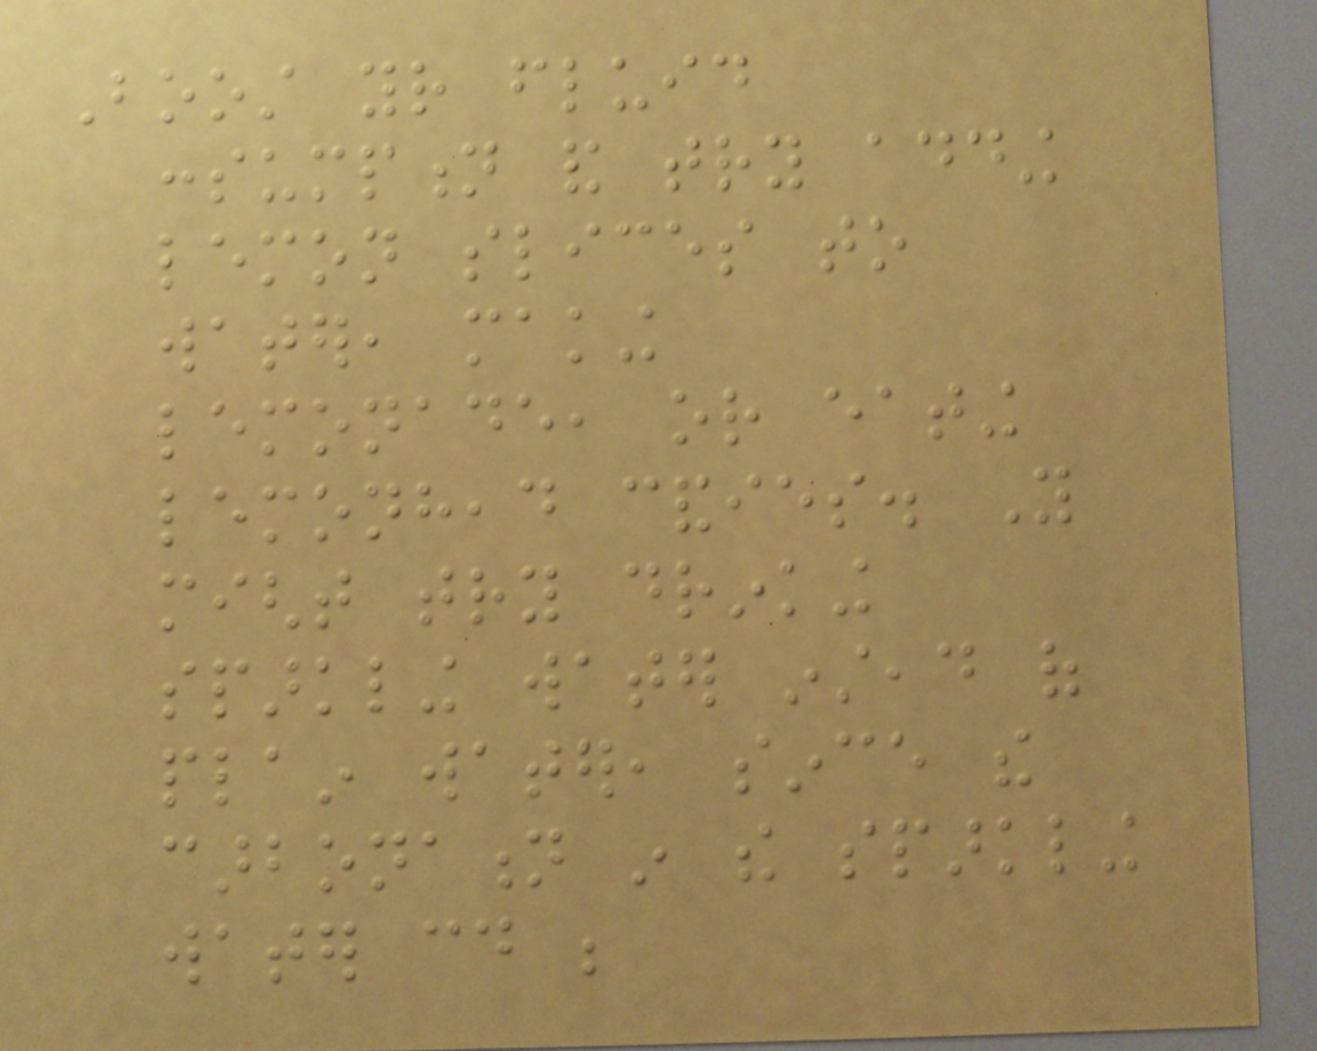Boost your fluid
consumption and try adding
lemon slices to
water, making
lemonade, or eating
lemonhead candies. You
might try drinking
sparkling water instead of
plain water, since the
carbonation in the sparkling
water could be
